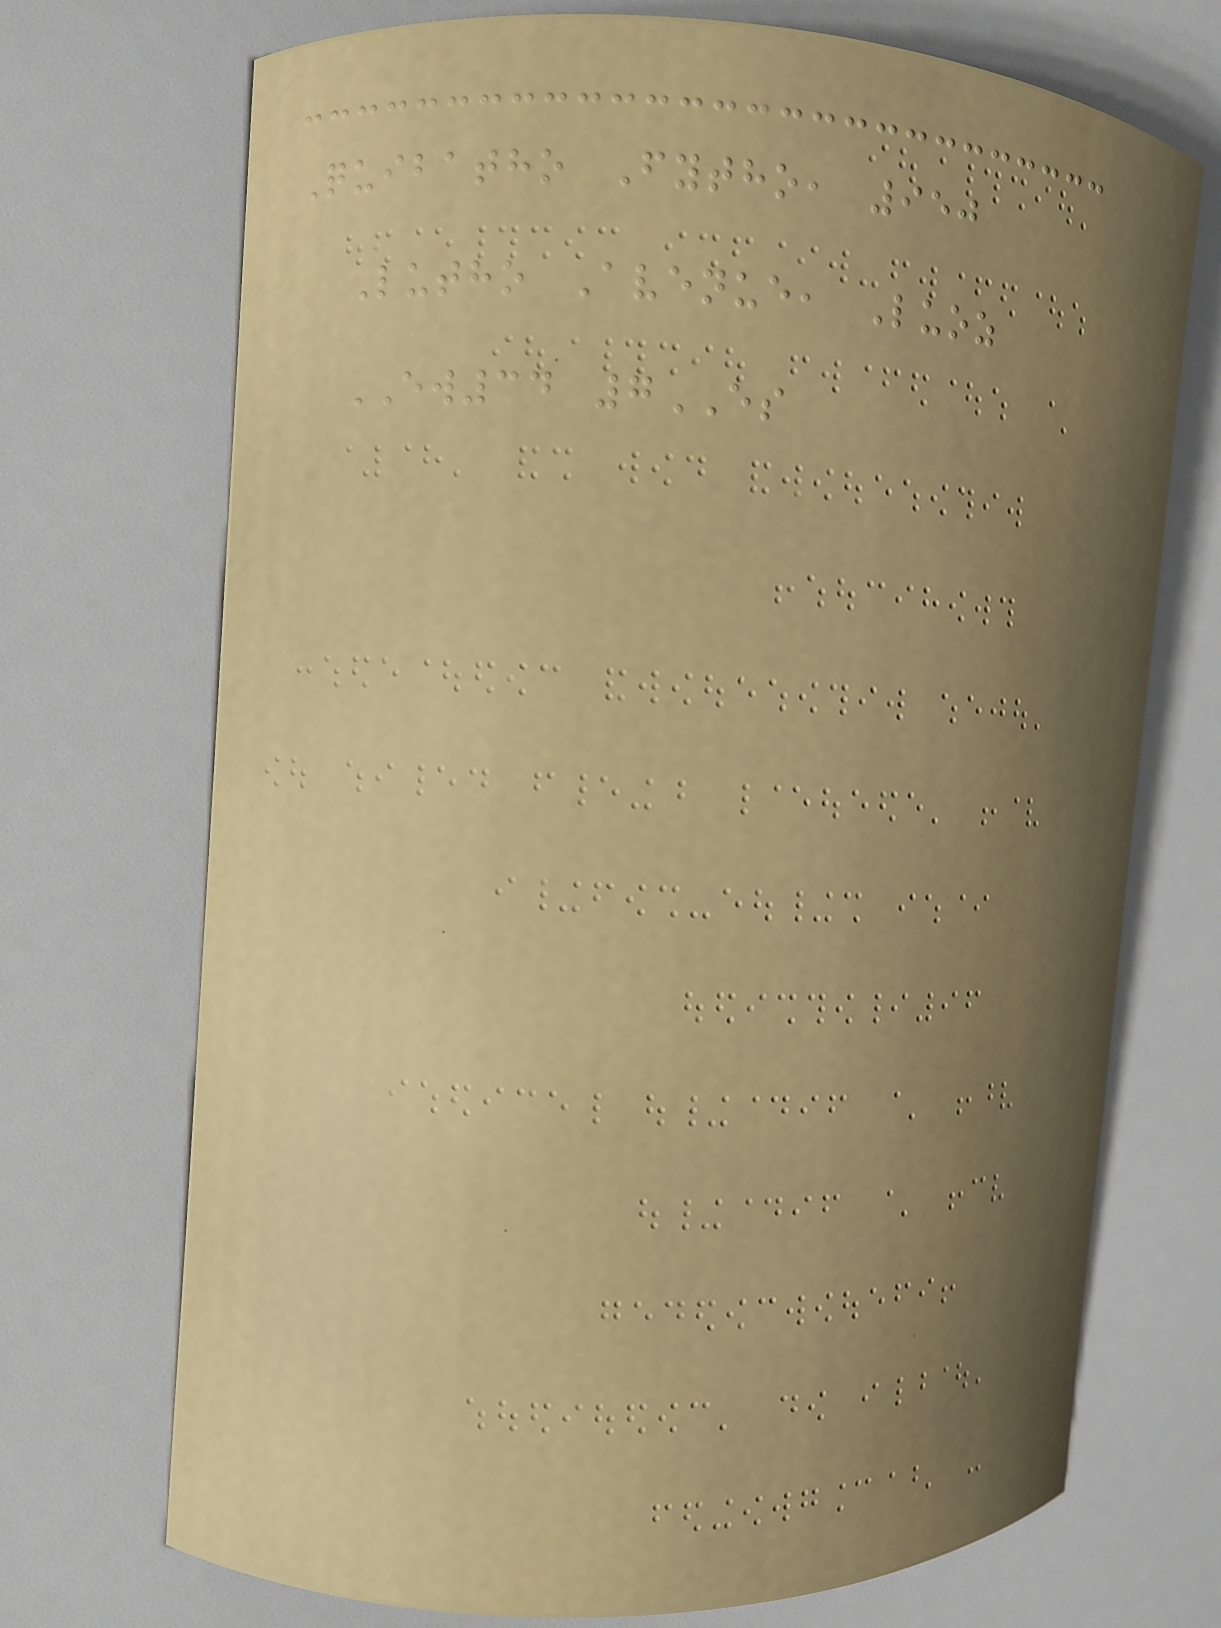Quibatho Fytho, 950
Lutho Avenue, Luoz
EW34 7ES
